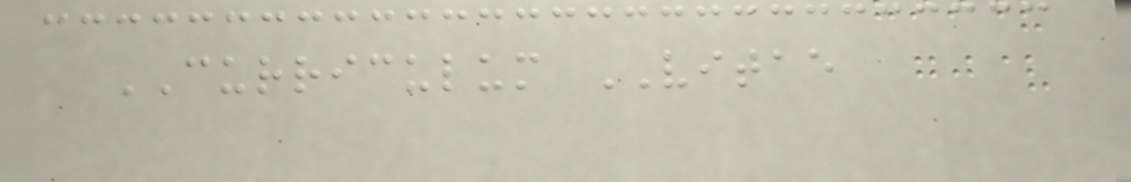CURRICULUM VITAE
